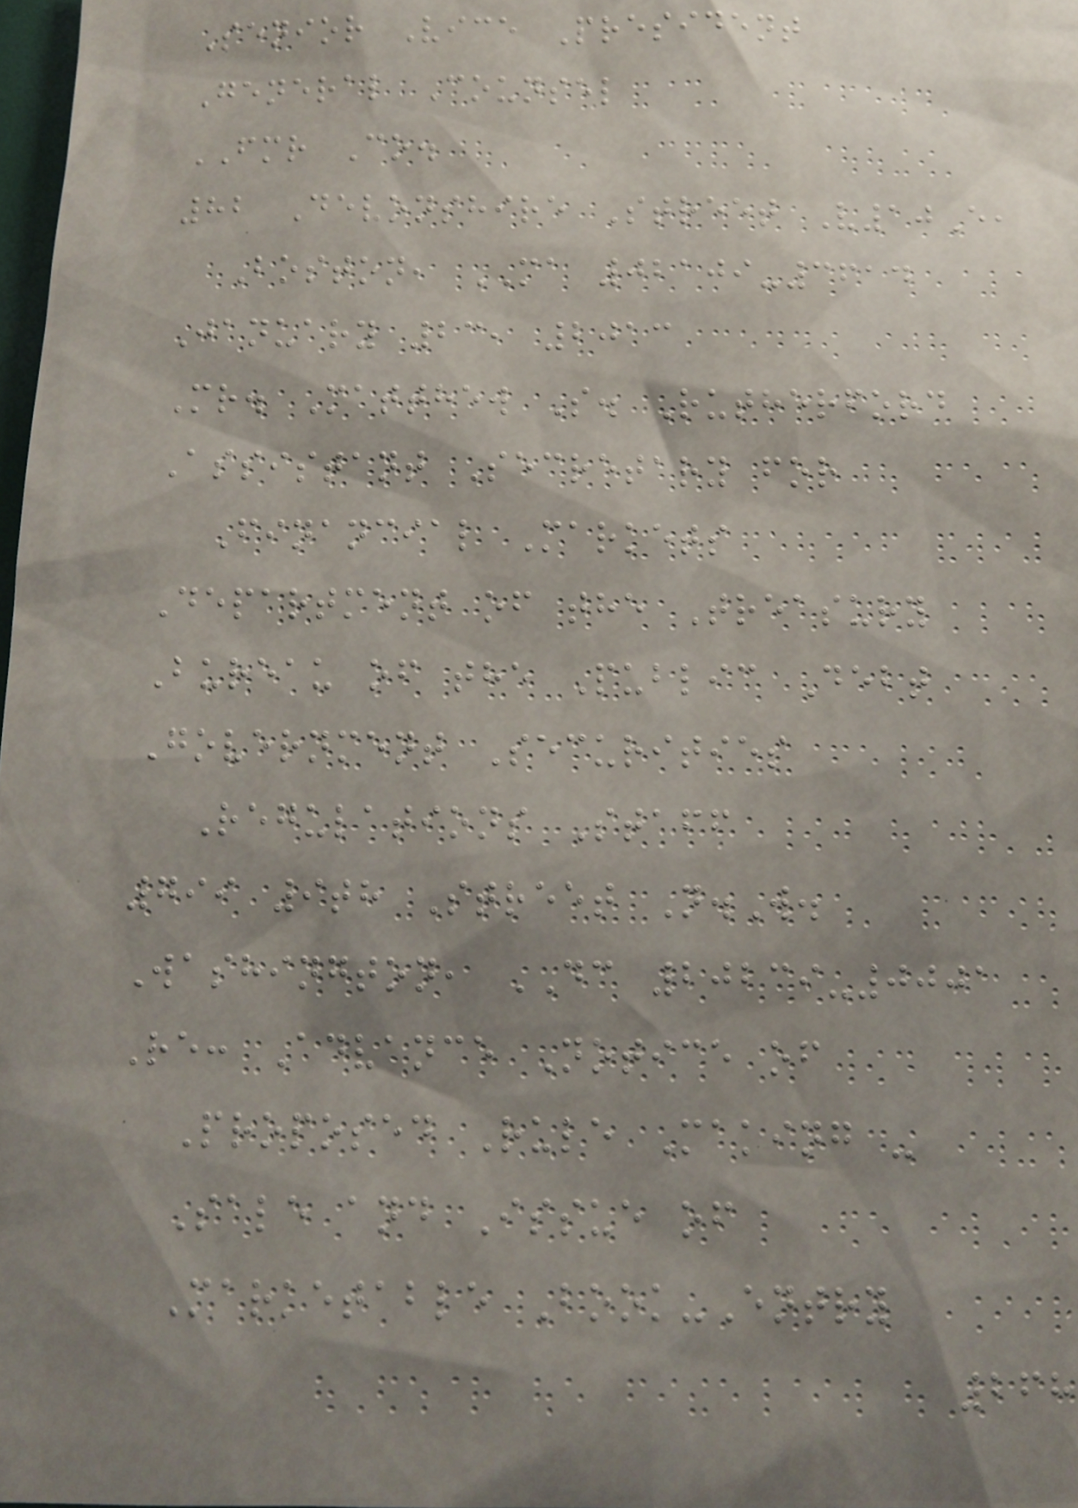Senior Vice President
General Counsel
FMR Co.
82 Devonshire Street V10E,
Boston, MA 02109-3614
January 23, 2013
Mr. Matthew S. Rutherford
Assistant Secretary for
Financial Markets
Department of the Treasury
Bureau of the Public Debt
Government Securities
Regulations Staff
799 9th Street N.W.
Washington, DC 20239-0001
Re: Advance Notice of
Proposed Rule Making -
Sale and Issue of
Marketable Book-Entry
268
